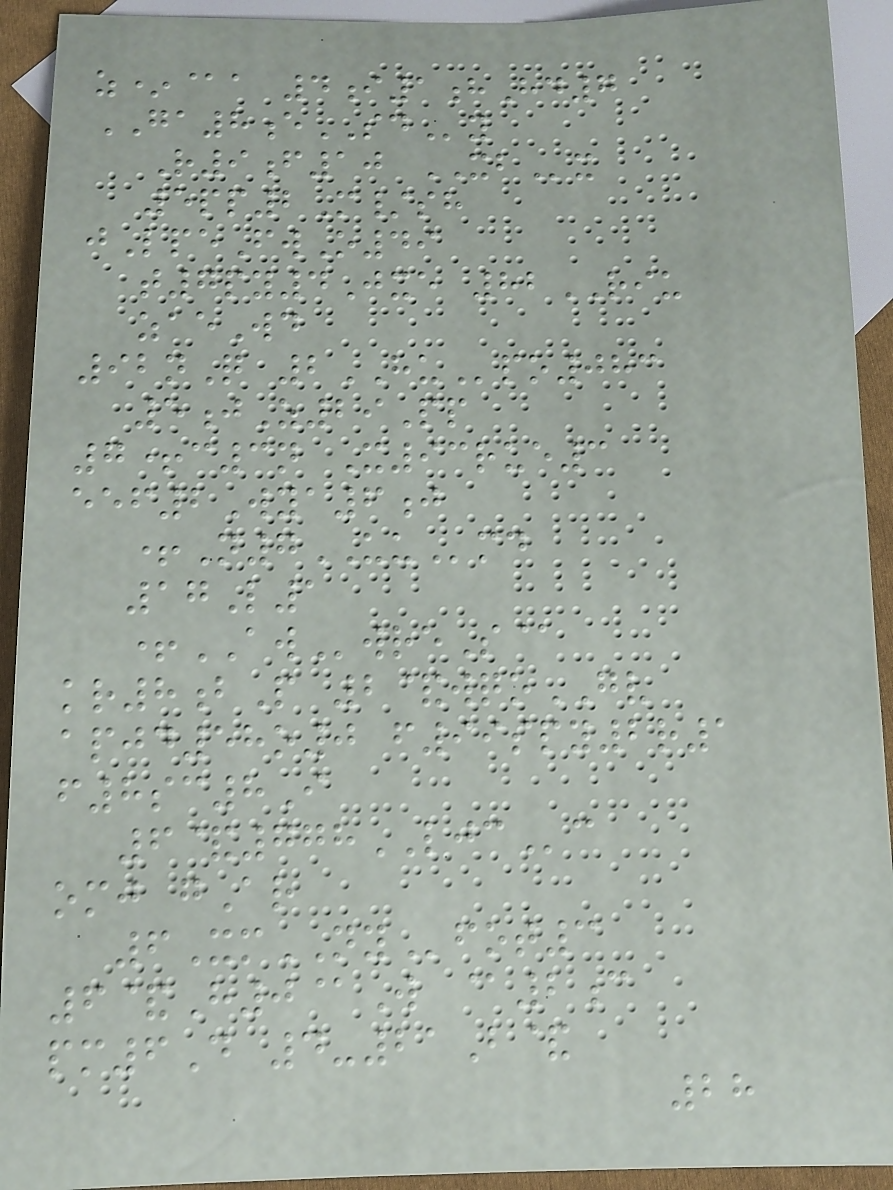z*@a 4i1hHd7
GA8eSDy
R9f10 XBx
5pp2M/sh
jLpeFwO49
t7py4Jxe 82RIU
zaeWd
92nQ 2HUpo083
5jZ29Pp
7+c3n X93rue3
eef2Wya6j
+N7UUmd
17L1
+AWwreS@
kr8bP 2&wqoGV
apjd58o0 f99spy2r1
f8sc8I
6&778LJCc
omj gAr
6XmNYfot3
6&H0@W @2c
pm6D 4-21B&
28
